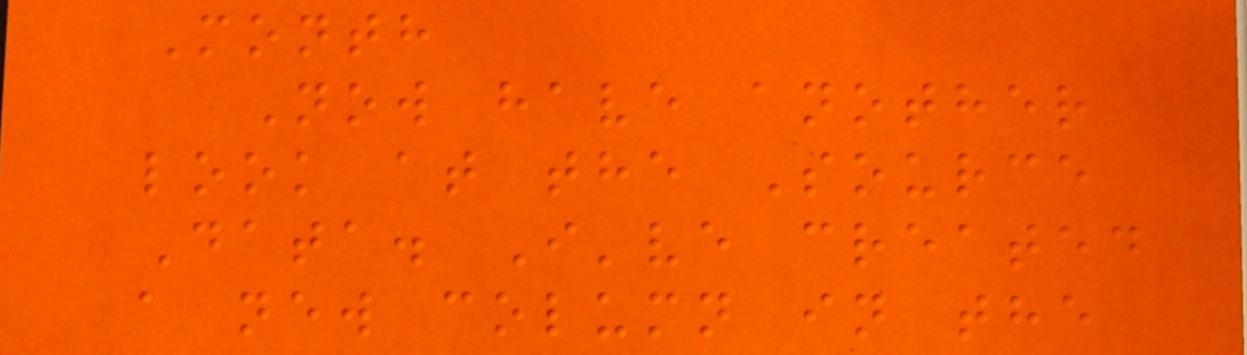Month
Now have another
look at the Source
Data. I've created
a new column in the
